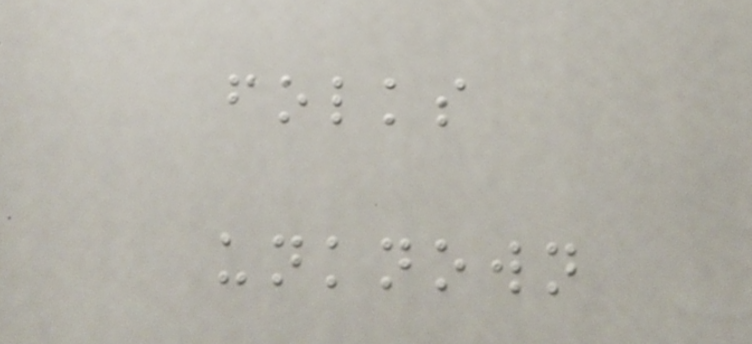folks
unknown
